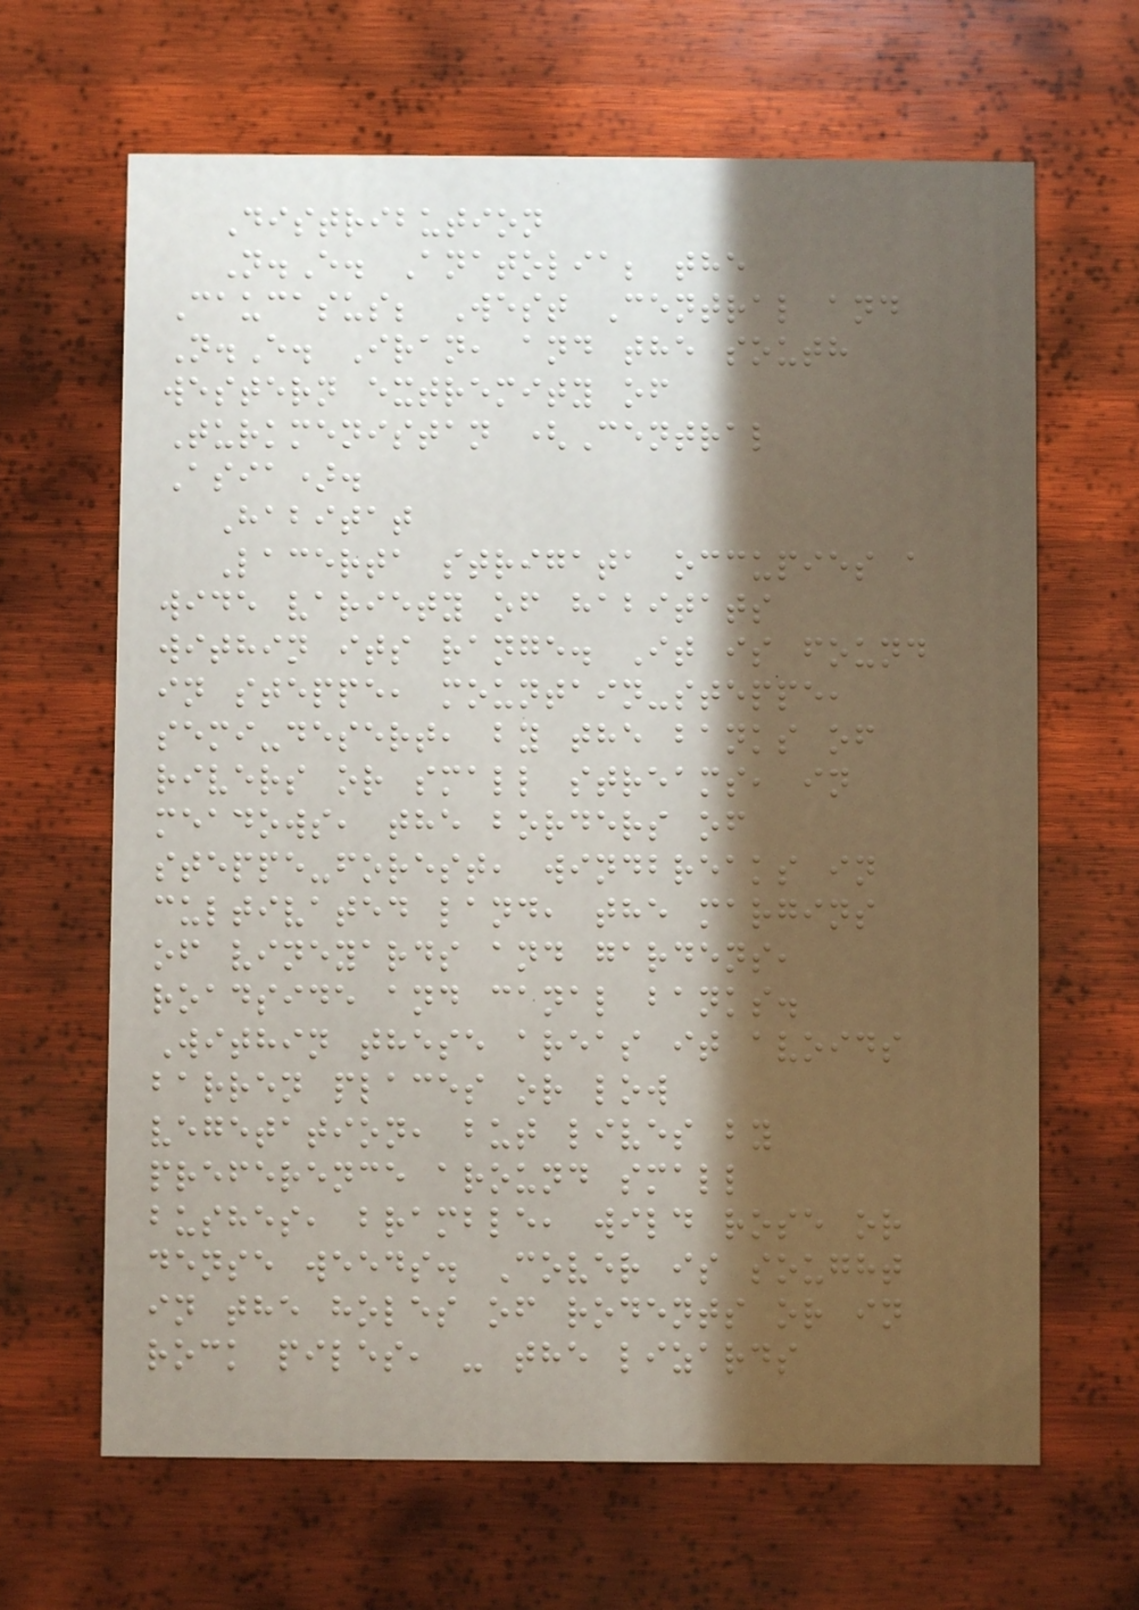Distribution
N.E. Anatolia; the
Caucasus; West Central and
N.E. Iran, and the south
western extremity of
Turkmenistan (Central
Asia).
Habitat
Lacerta strigata occupies a
wide variety of habitats
within its range. It is found
in steppe, mountain-steppe,
semi-desert, by the banks of
rivers or small streams, in
meadows, the borders of
steppe-forest, windbreaks in
cultivated land, the margins
of vineyards and gardens,
roadside and canal banks.
Within these areas it avoids
barren places or low
vegetation, but lives by
preference around small
bushes, bramble, wild rose or
dense weeds. Cover is sought
in the holes of rodents or in
rock piles, - the lizards
